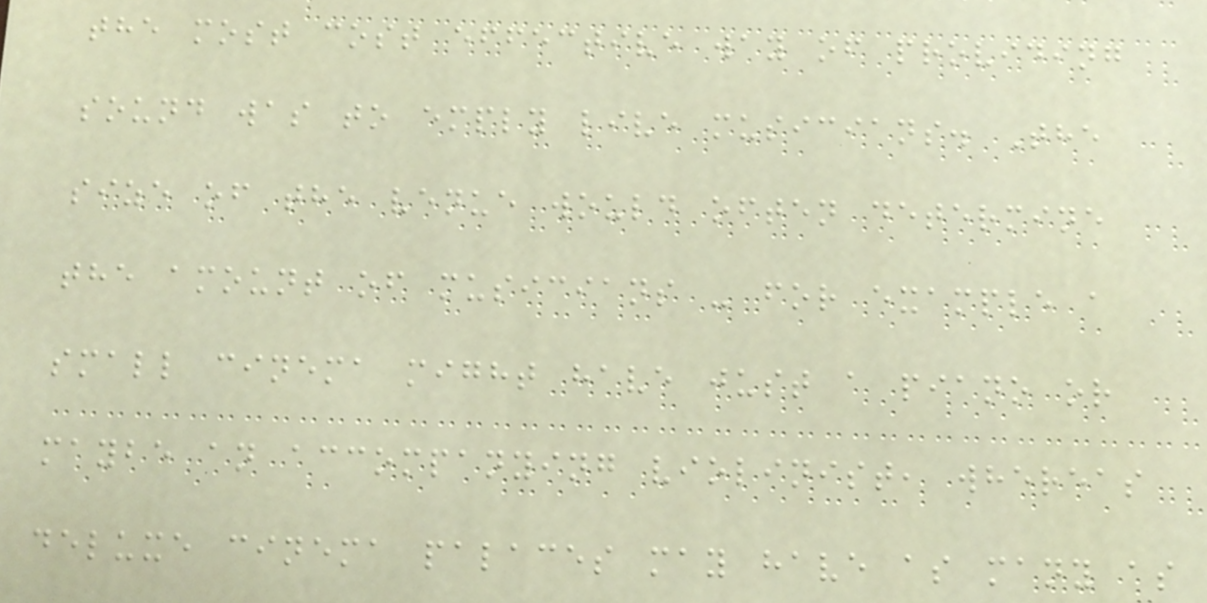the most cost effective way of providing
sound was to emply live musicians. The
size of the venue would often determine
the amount of musicians - for example a
small cinema might have just a piano or
maybe an accompanying violinist, whereas
deluxe cinema palaces may have as many as
